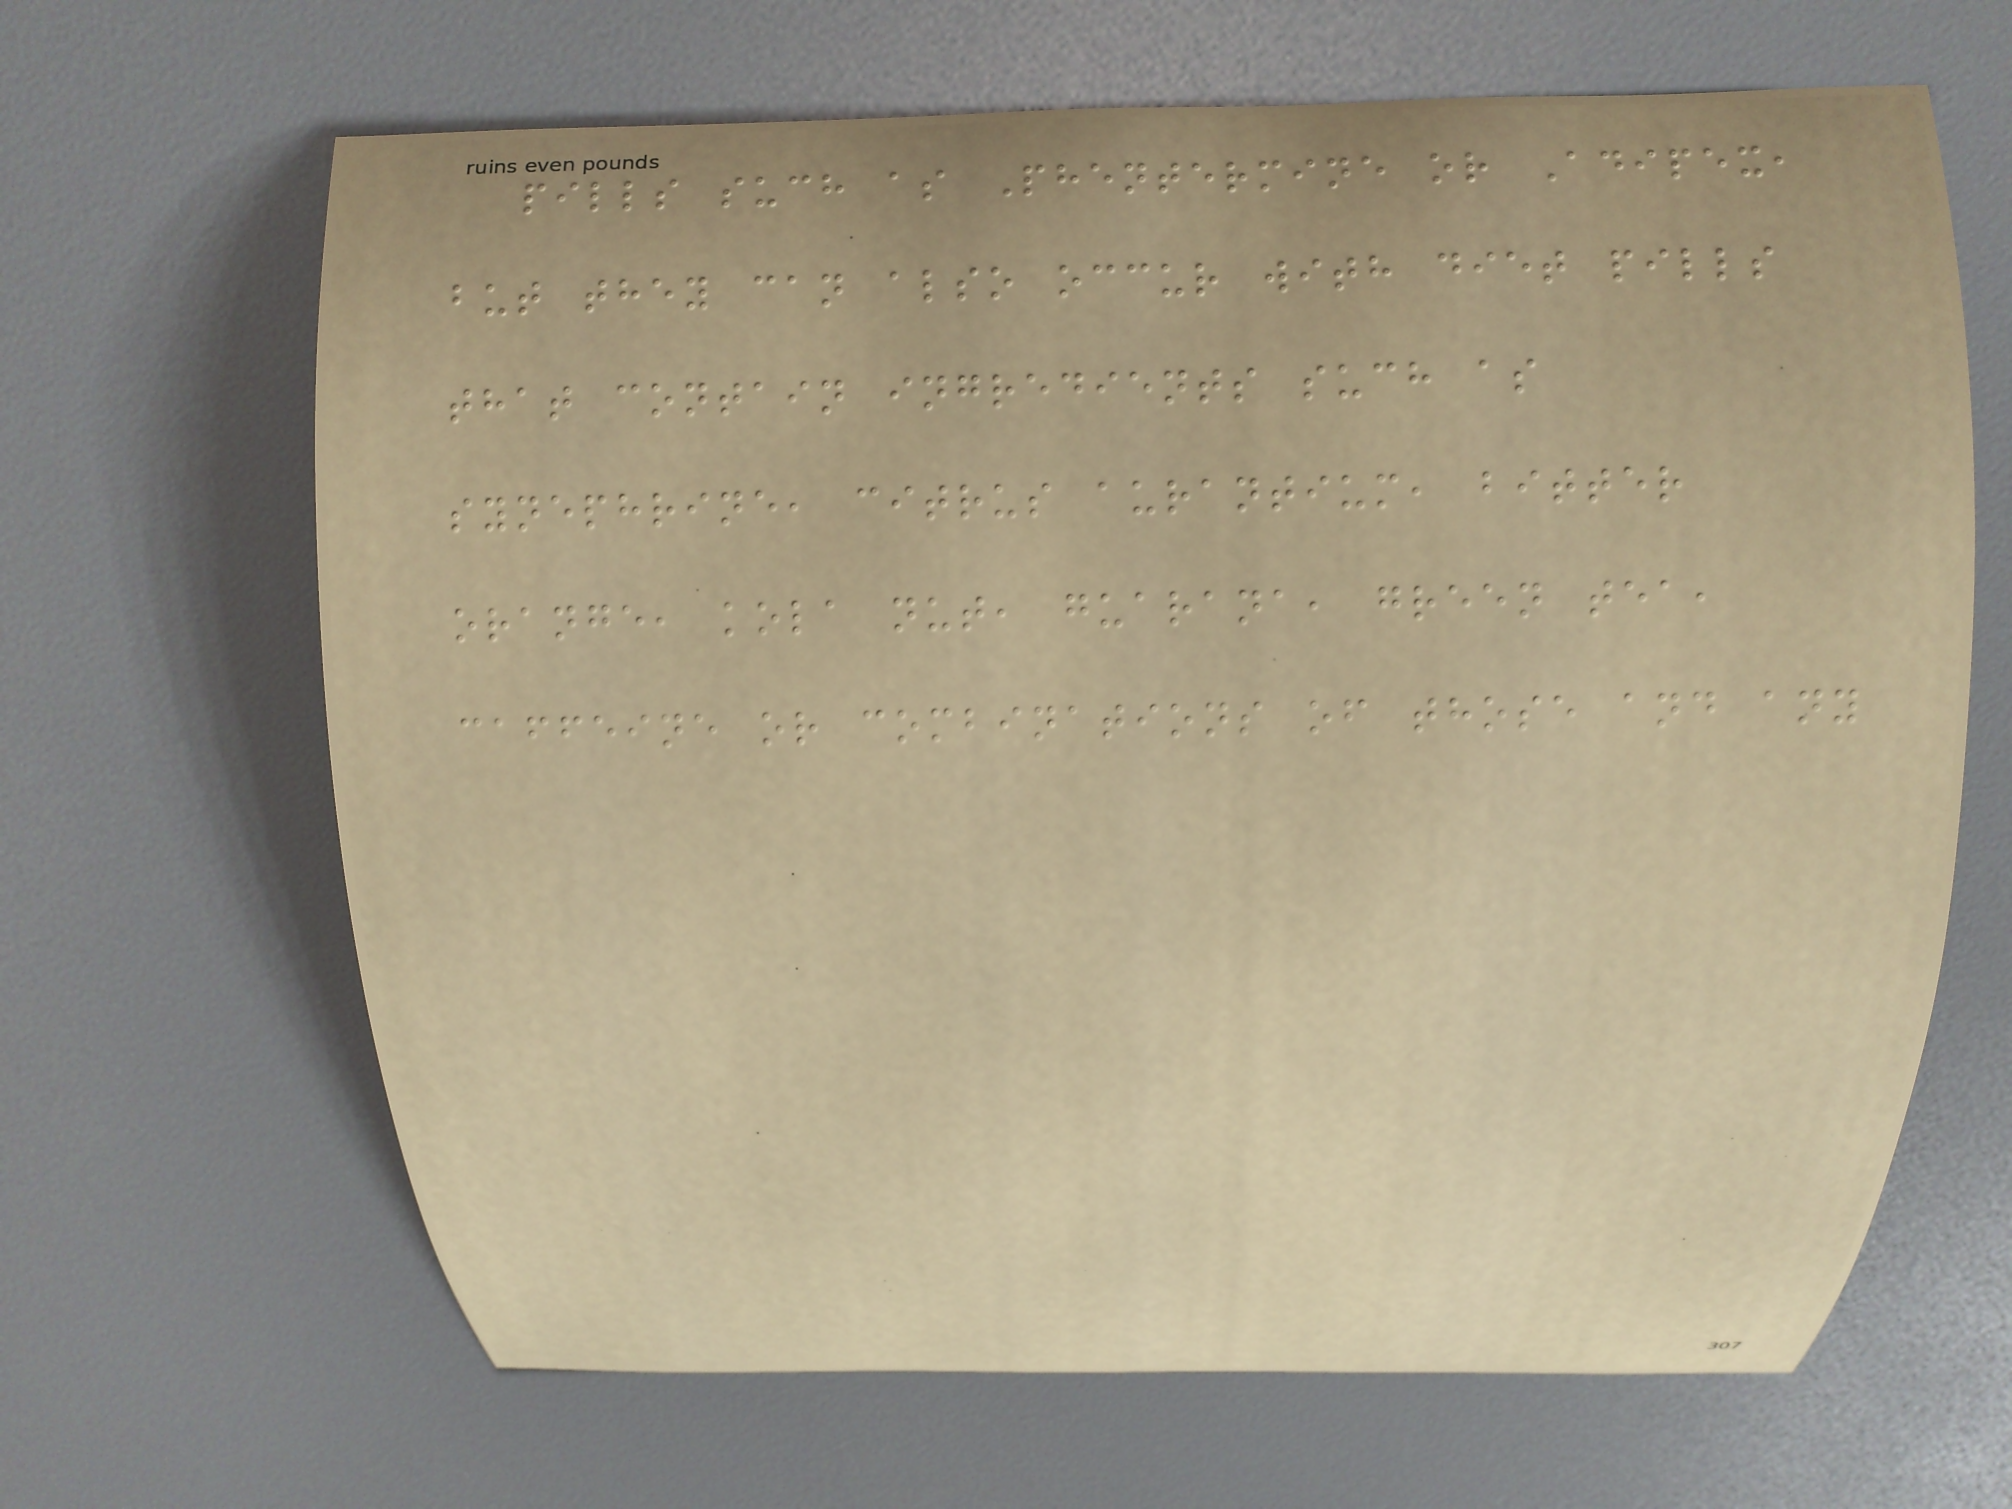pills such as Phentermine or Adipex,
but they can also occur with diet pills
that contain ingredients such as
synephrine, citrus aurantium, bitter
orange, kola nut, guarana, green tea,
caffeine or combinations of those and any
